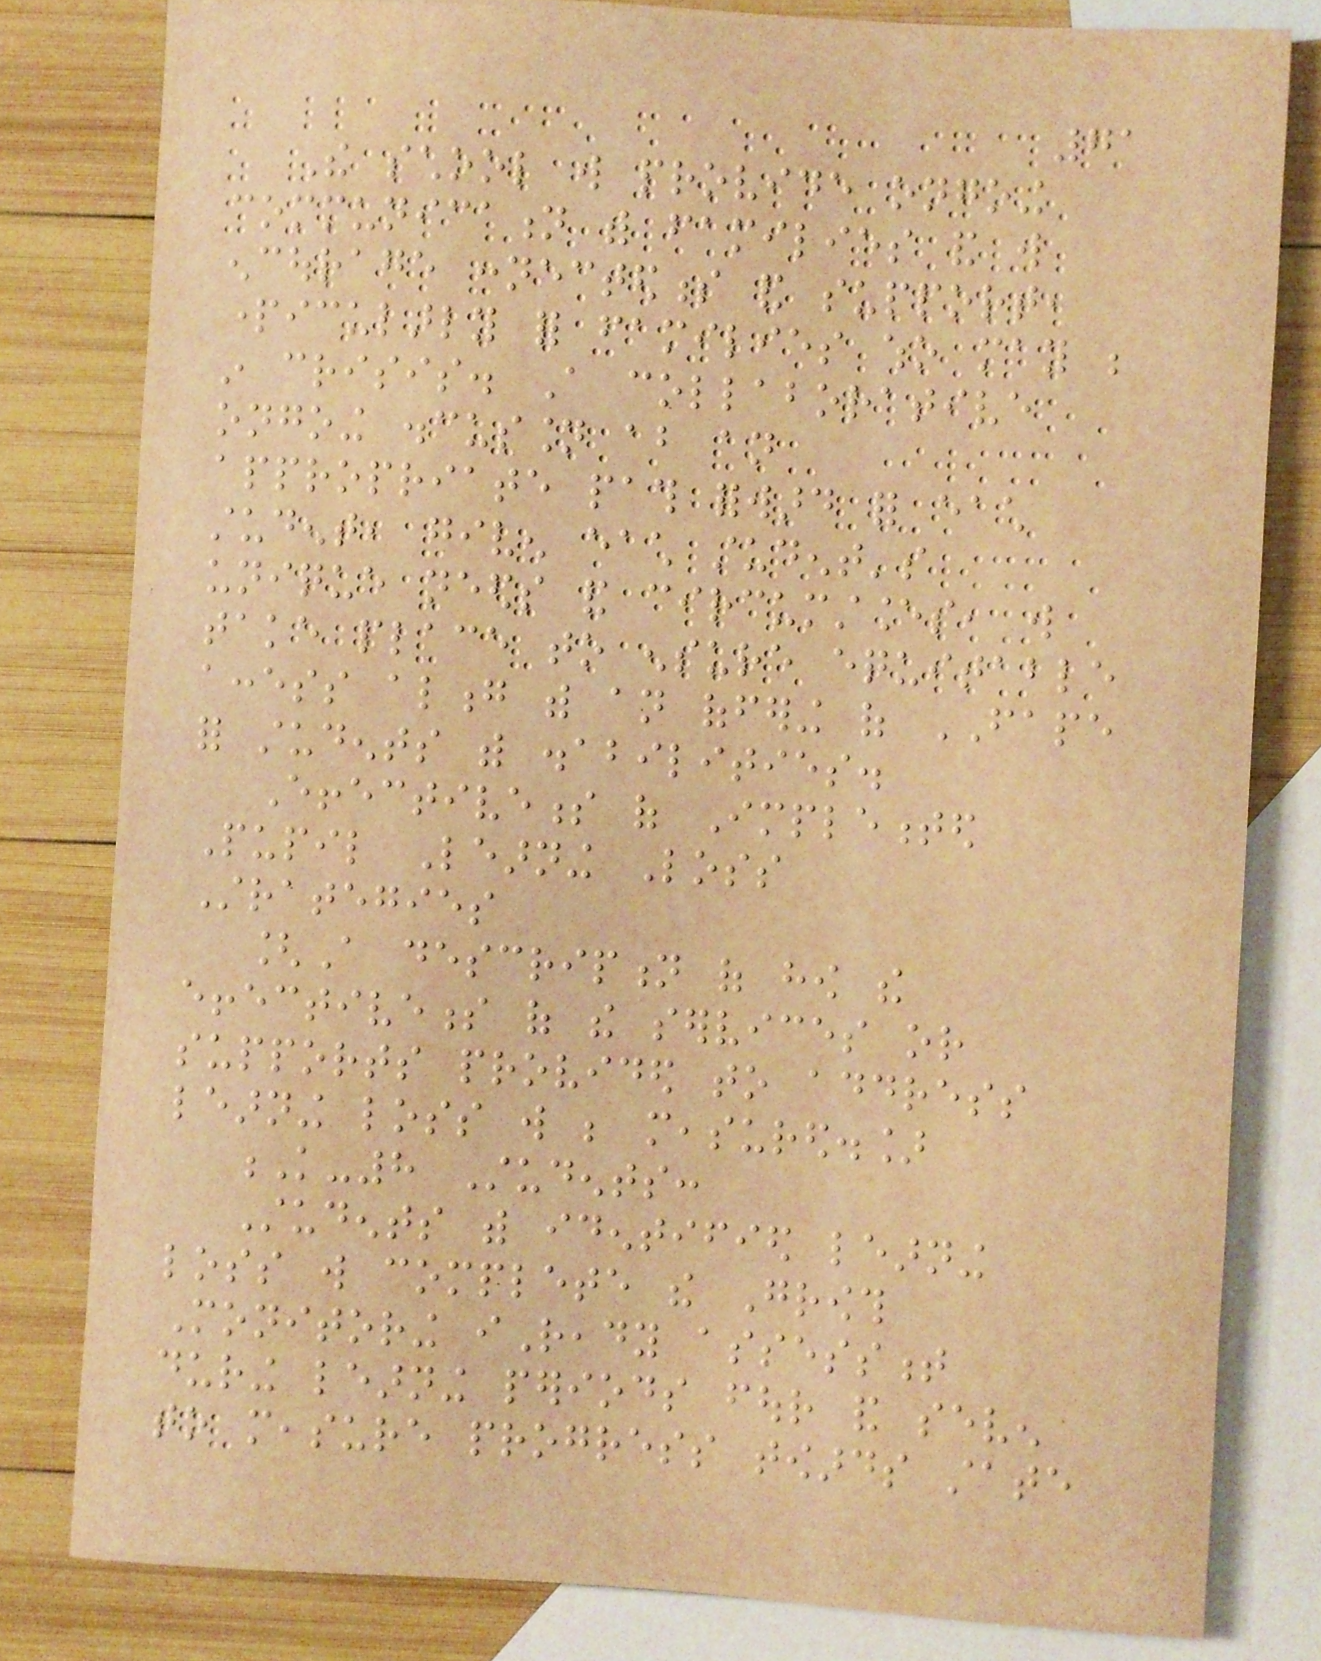71
The school will provide ongoing
communication with families and will
encourage connectedness and support,
particularly for families who may be
in crisis. A collaborative
ongoing discussion about an
appropriate path forward for each
student, given each student's
unique needs and circumstances, will
take place to ensure equitable
access along with an offering of FAPE
for students with disabilities.
Effectiveness of Implemented
Pupil Learning Loss
Strategies
[A description of how the
effectiveness of the services or
supports provided to address
learning loss will be measured.]
K-8 Students:
Students with identified learning
loss will complete the Growth
Monitoring iReady assessment
during learning periods four and seven
to measure progress towards state
